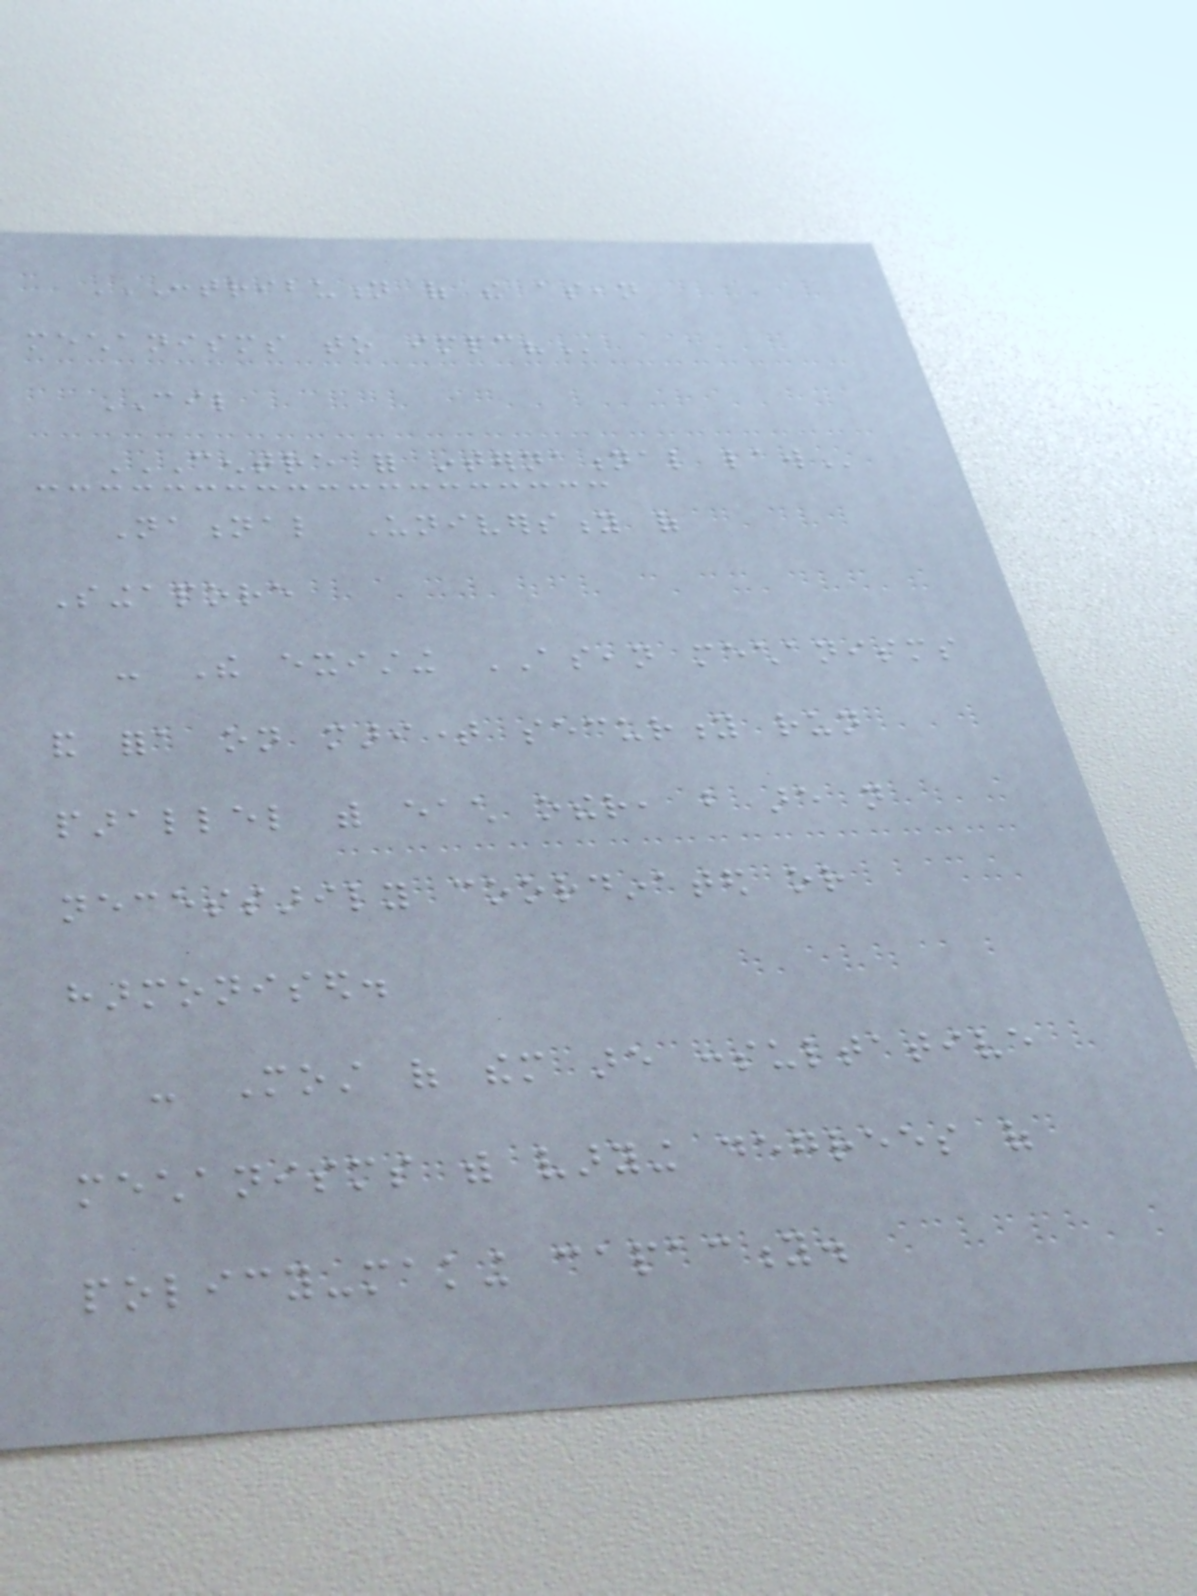CONTRIBUTION OF THE ASEAN
MECHANISMS TO IMPC?
CIL
CENTRE FOR INTERNATIONAL LAW
National University of
Singapore
- The existing ASEAN mechanisms
and fora on maritime security run
parallel with each other, but are not
necessarily coordinated or
harmonised.
- Most of them are consultative
mechanisms with varying degrees of
policy-making capacity.
